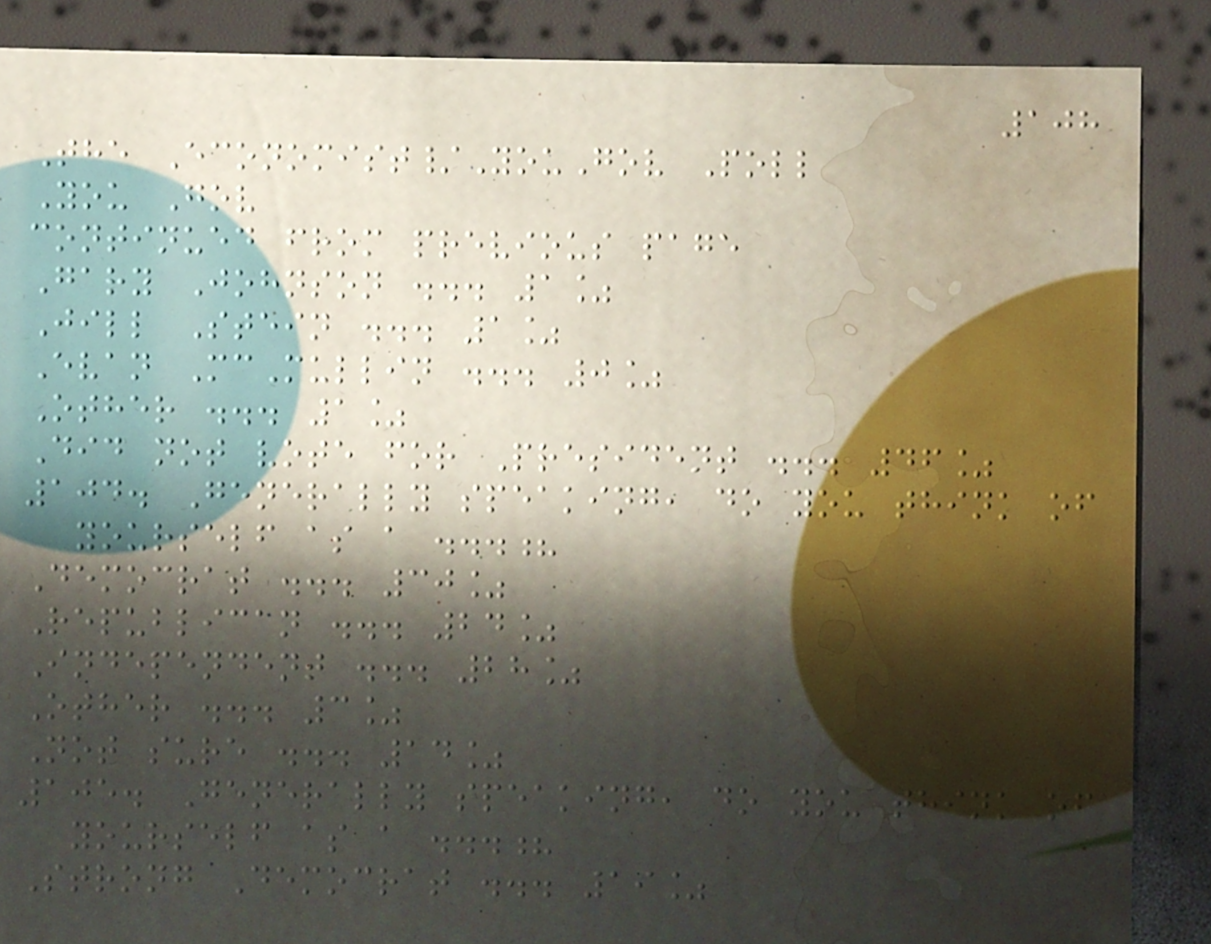108
The Economist/YouGov Poll
You Gov
continued from previous page
Gary Johnson ... 1%
Jill Stein ... 1%
Evan McMullin ... 0%
Other ... 1%
Did not vote for President ... 46%
104. Generally speaking, do you think of
yourself as a ...?
Democrat ... 30%
Republican ... 24%
Independent ... 28%
Other ... 3%
Not sure ... 14%
105. Generally speaking, do you think of
yourself as a ...?
Strong Democrat ... 19%
